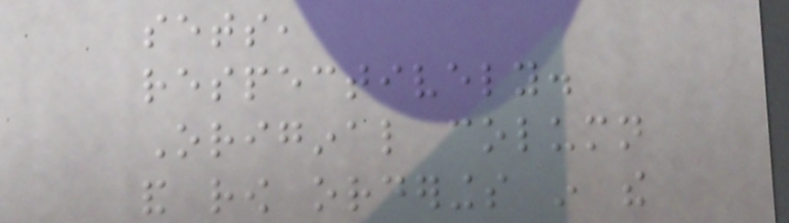sets,
respectively.
Original column
and row orderings in the
